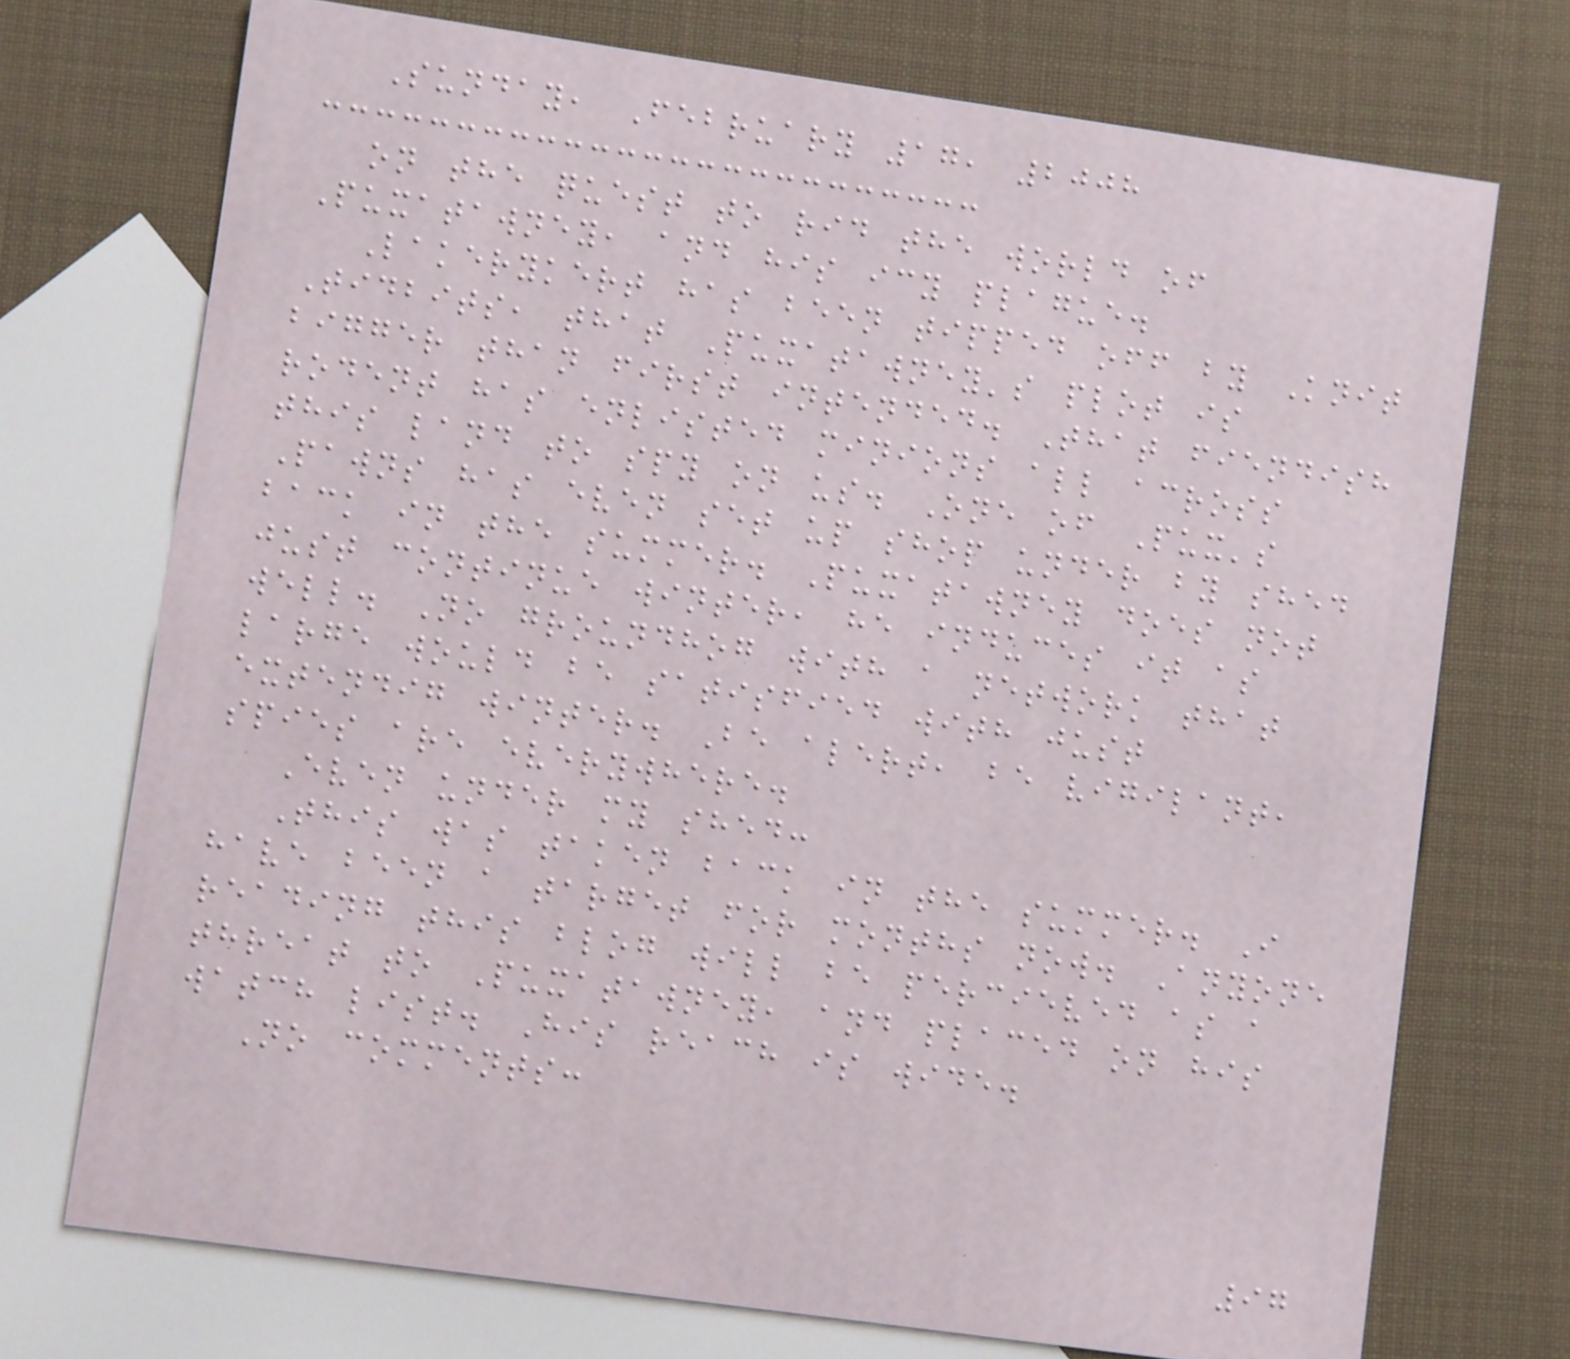Sunday, February 17, 2008
on the quest to rid the world of
Puxatawney, and his icy plague.
Lakerykert has been tipped off by Knit
Tidbits, that Puxatawney's plot is
bigger than first intended. That fiendish
rodent has enlisted minions all across
this land to spy on us. One of Pux's
Pawns has even set up shop under by shed
back in the summer. Puxatawney does not
just continue winter, he induces it as
well. No groundhog with a network that
large would be satisfied with just
extendig winter. Be alert, be vigilant,
spies are everywhere.
Even under my shed:
This was taken back in the summer. I
have been a target for months now. Anyone
reading this blog will be percieved as a
threat to Puxatawney, and placed on his
watch list. His reach is wide.
No comments:
97
